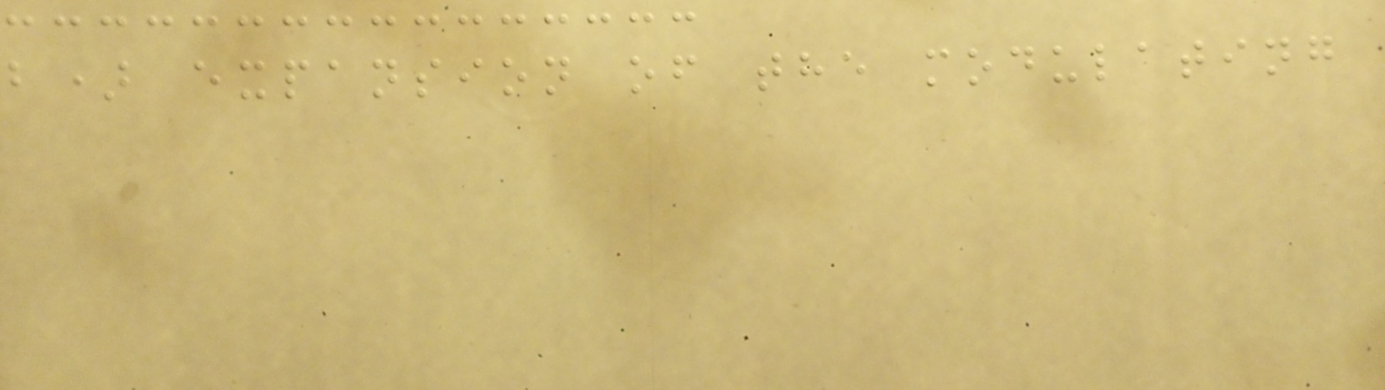b) expansion of the modulating
